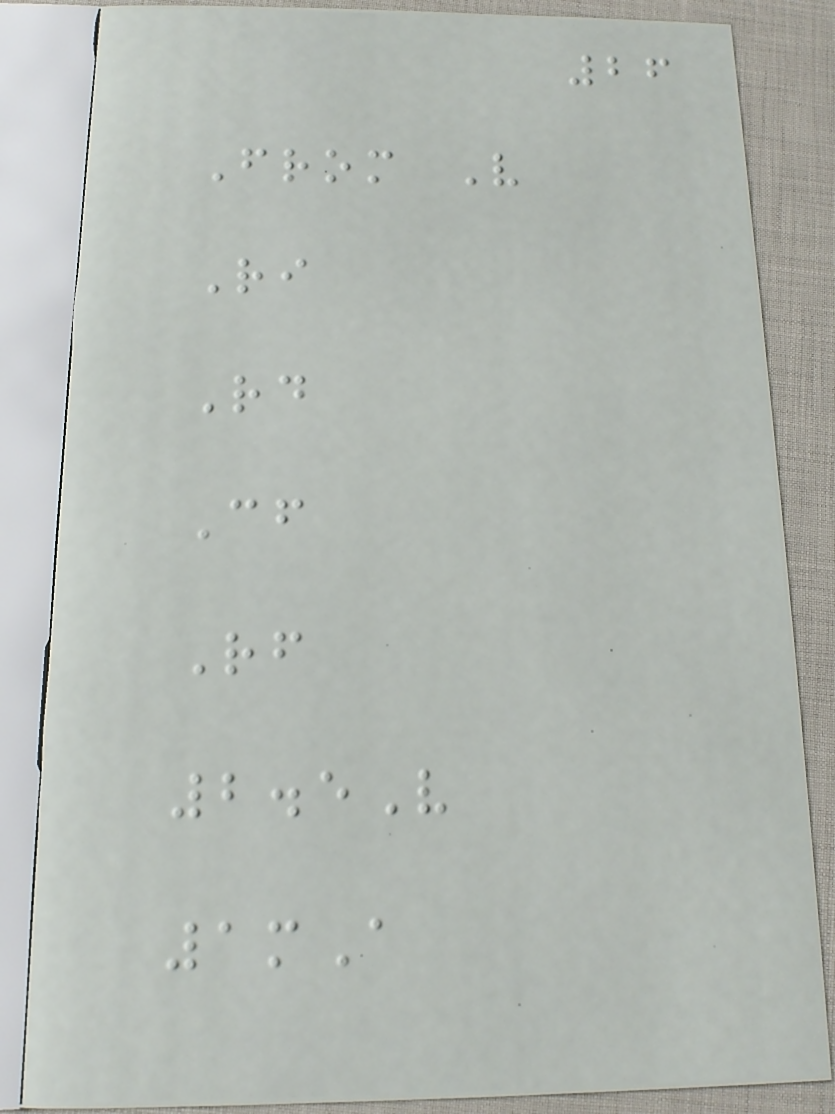26
From V
Ri
Rd
Cf
Rf
2.5V
1mA
